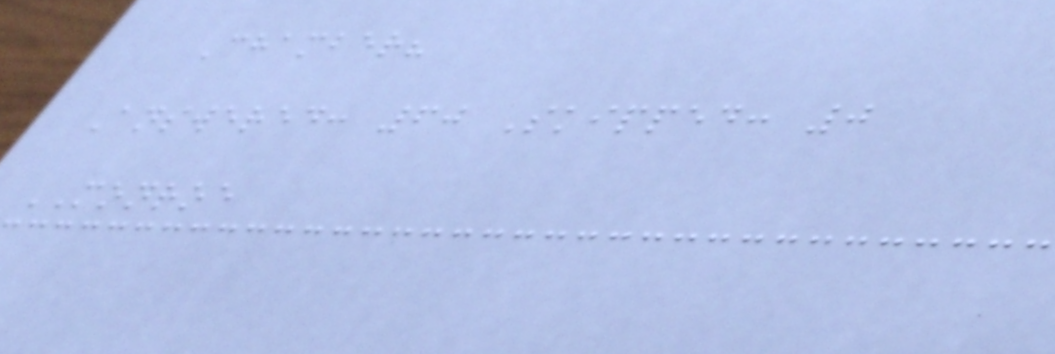Chamber?
Answered: 60 Skipped: 0
MONROE
